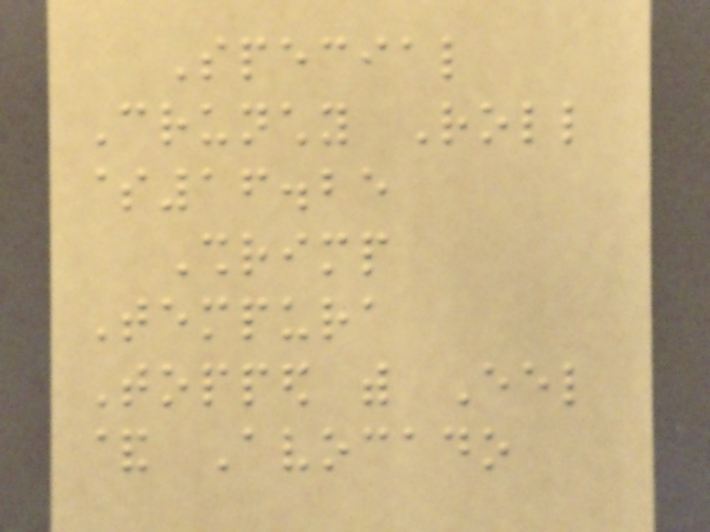Special
Crunchy Roll
$16.25
Shrimp
Tempura
Topped with Eel
& Avocado
